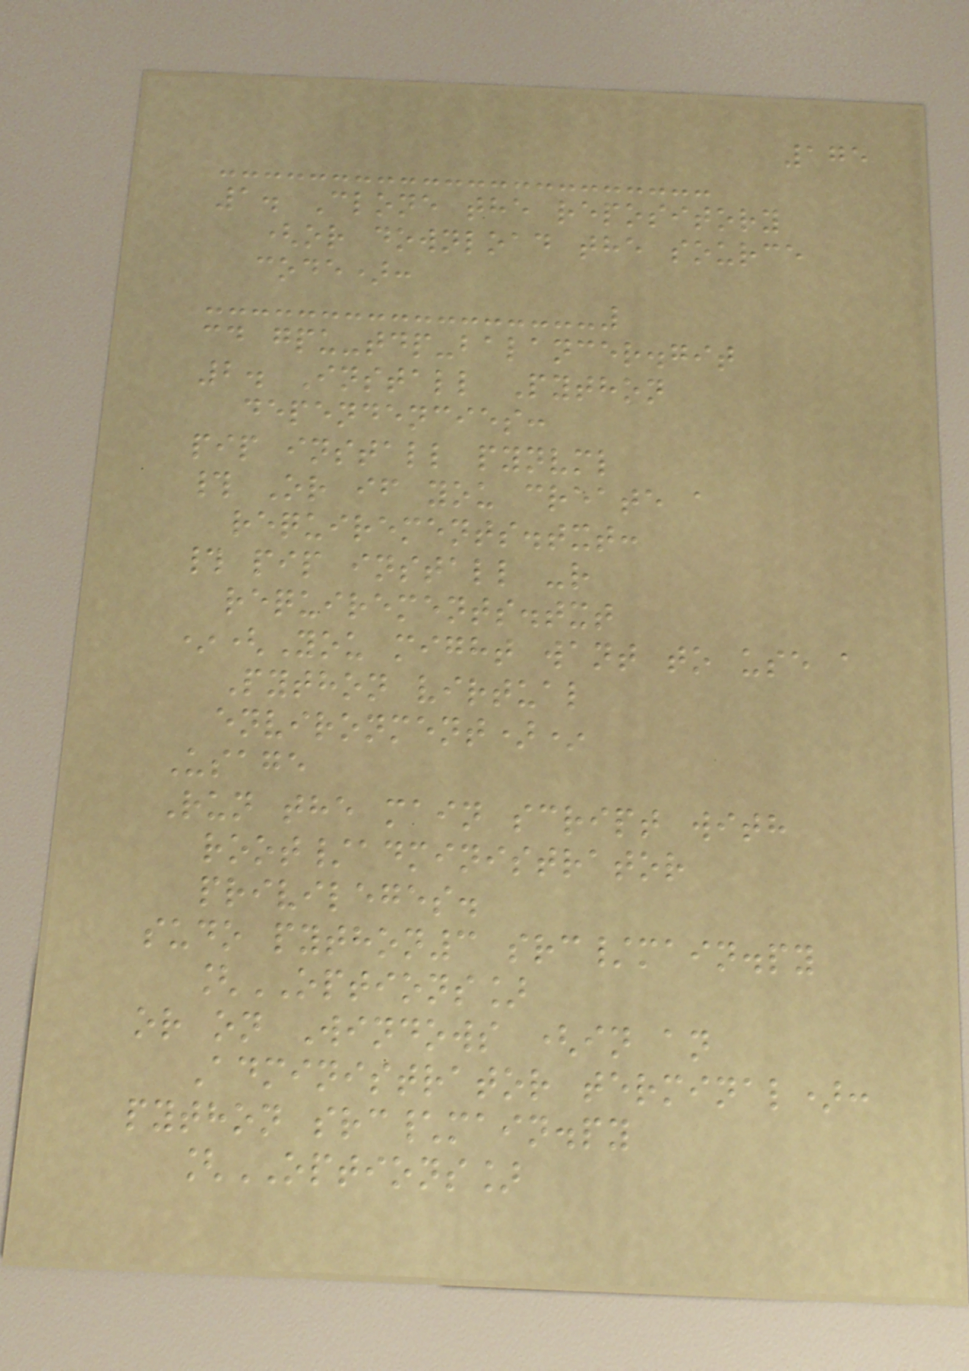175
1. Clone the repository
(or download the source
code):
cd gpu-tdp-balancer.git
2. Install Python
dependencies:
pip install pynvml
# Or if you create a
requirements.txt:
# pip install -r
requirements.txt
*(You might want to use a
Python virtual
environment)*
Usage
Run the main script with
root/administrator
privileges.
sudo python3 src/main.py
[OPTIONS]
or on Windows (in an
Administrator terminal):
python src\main.py
[OPTIONS]
